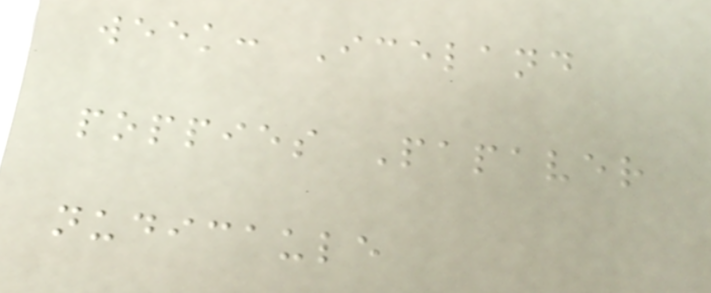week: Iceland
poppies Papaver
nudicaule
